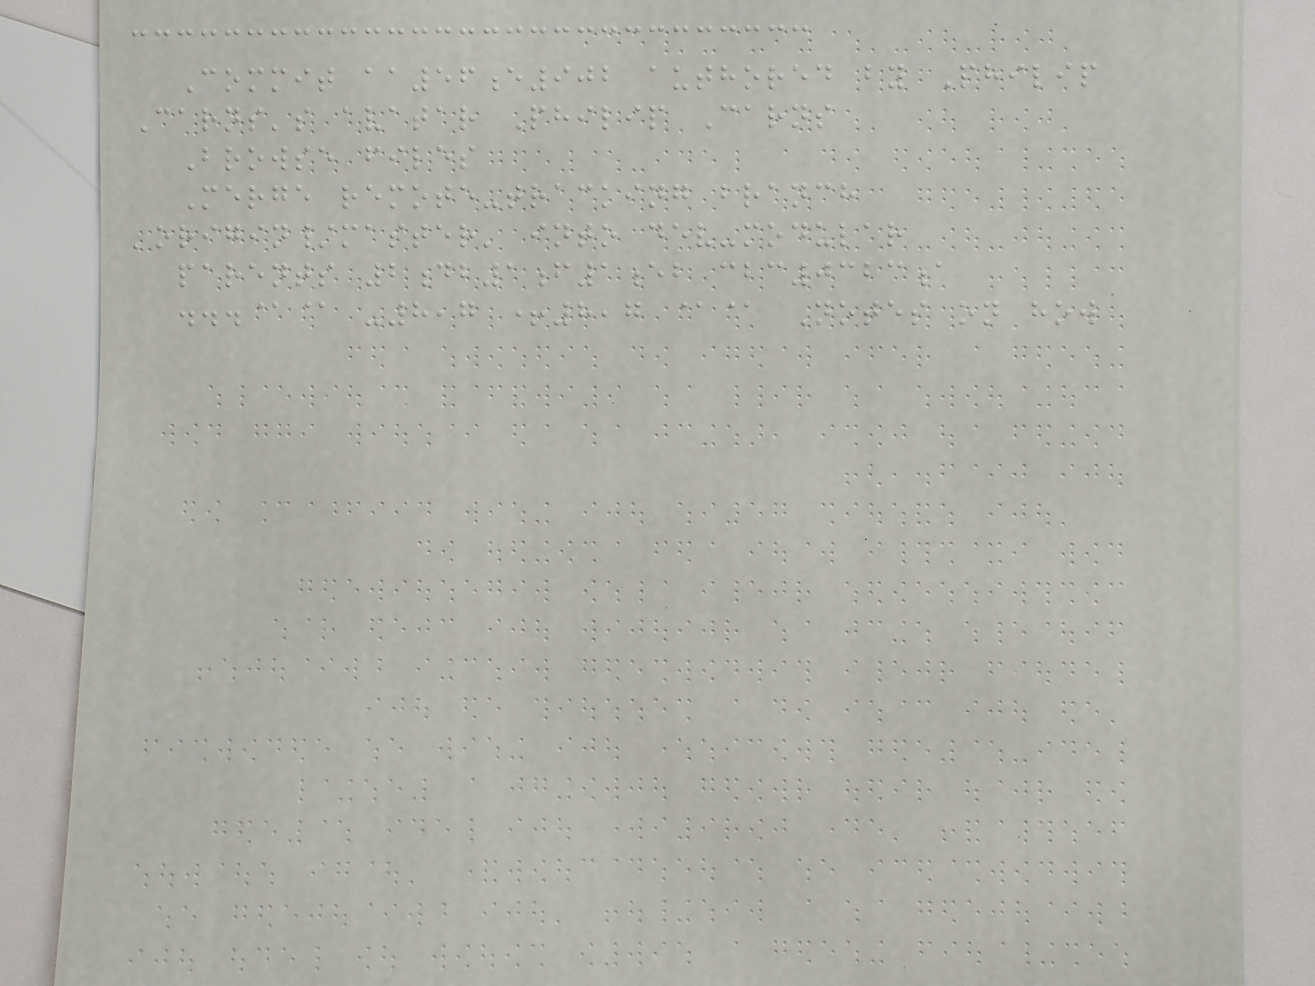Commit aa56e902 authored by Philip
Carns's avatar Philip Carns
Browse files
Merge remote-tracking branch
'origin/master' into dev-modular
parents 2db1f1eb cbc0323a
...@@ -8,7 +8,7 @@ Notes on how
